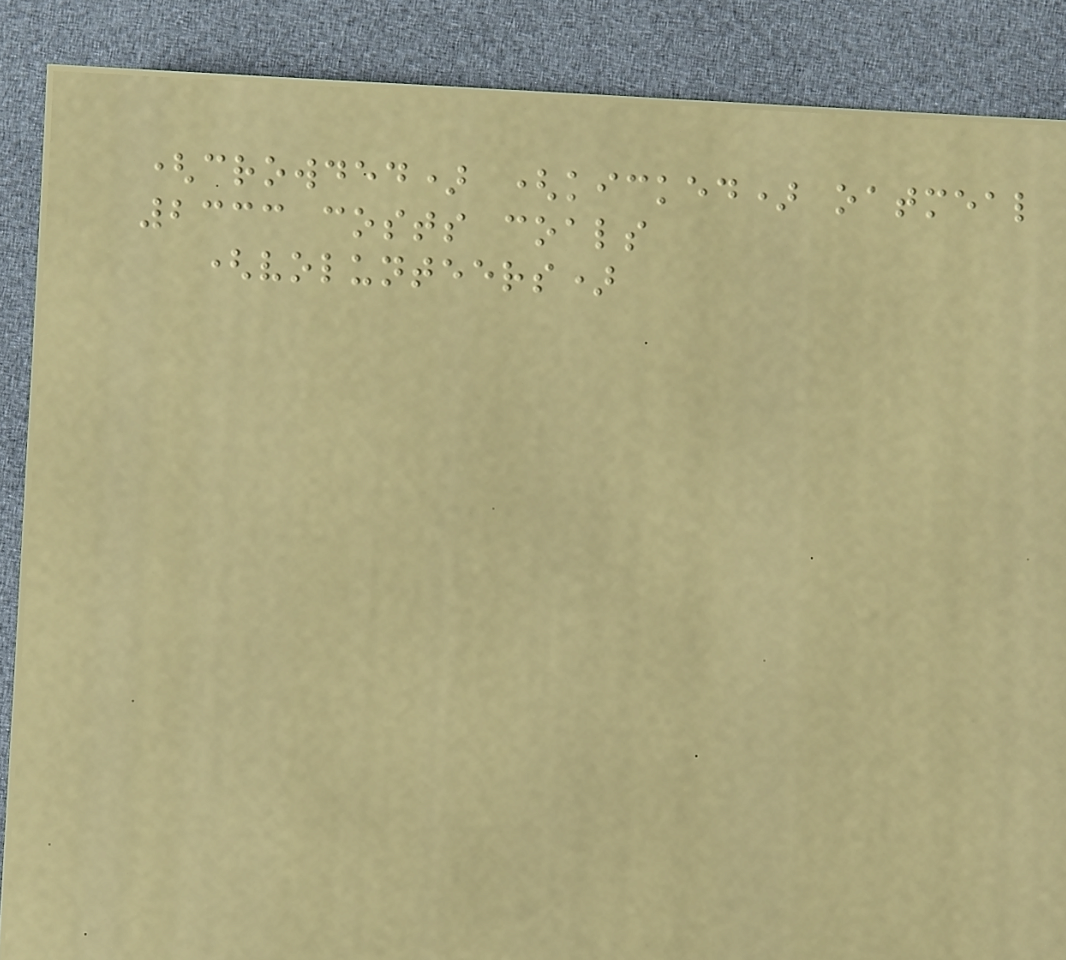(crowded) (kicked) oatmeal
2333 costs coals
(volunteers)
